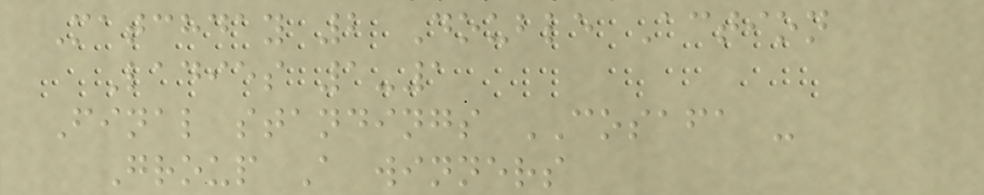Matchday 2 Double Action
Ladies 1-1
Final standings COSAFA -
Group A winners
